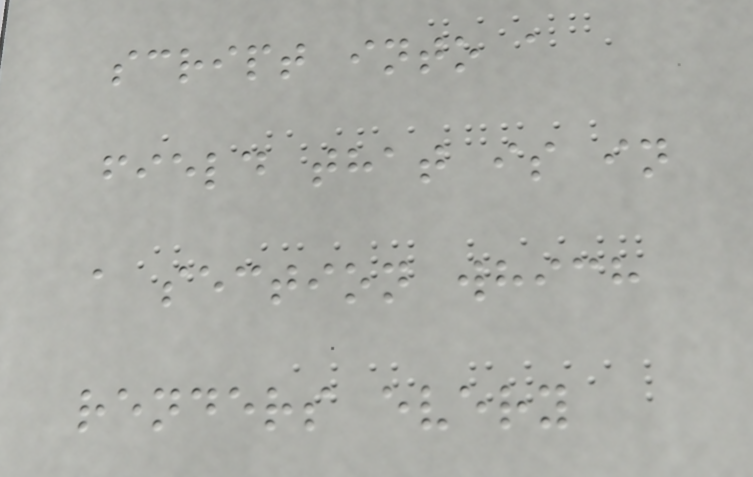script into a
field that is in
a section which
renders every
